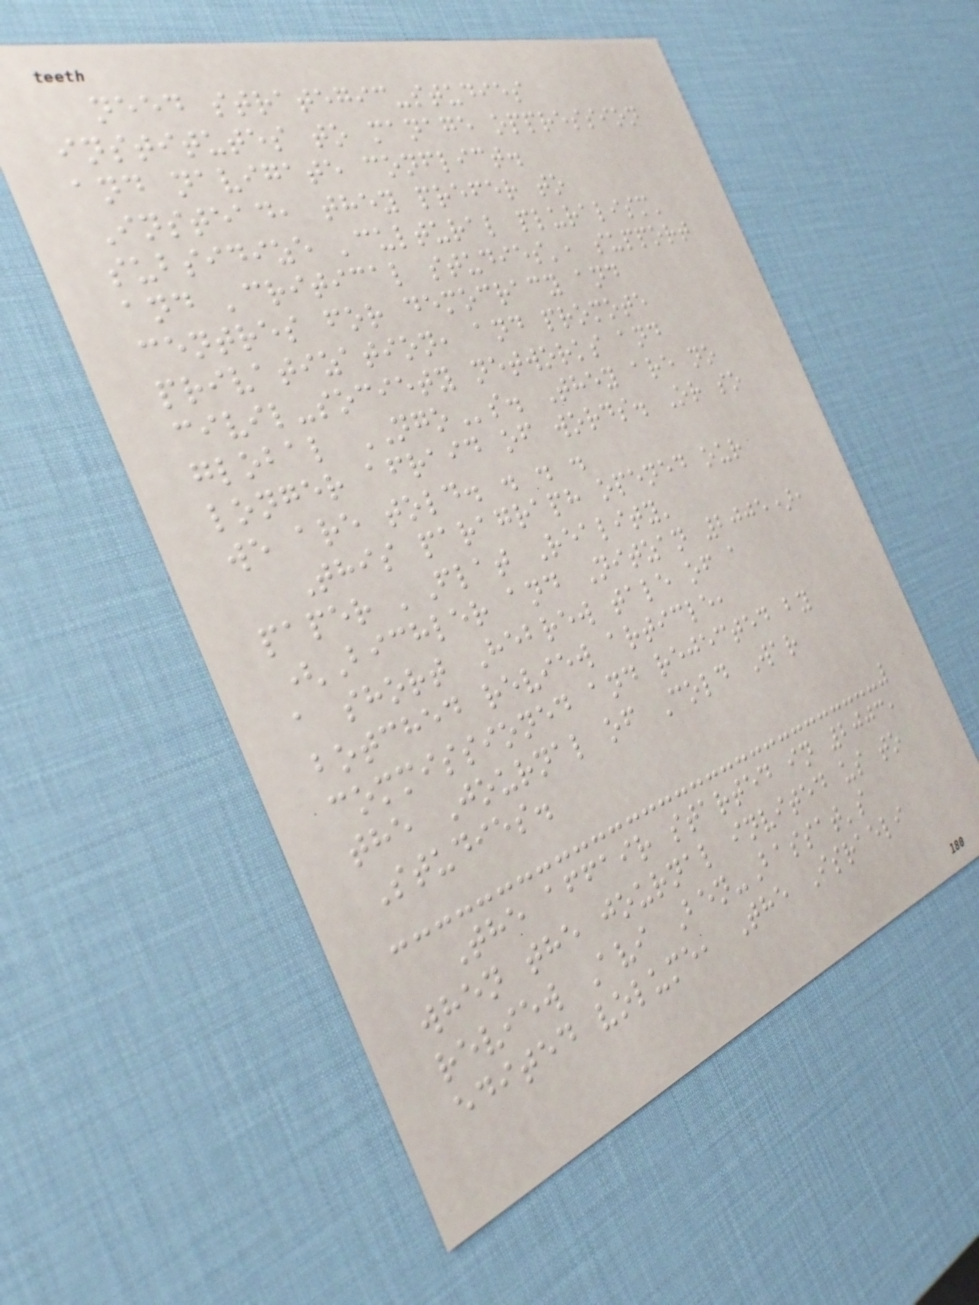need strategic-studies
institutes to manage oppression
and navigate conflict.
Instead, they prefer to
subsidize 'cultural pluralism'
and 'critical studies', support
centres for democracy and
privatization, and promote
civil-society networks and
global NGOs. They are no
longer afraid of words. Or so
we are told. . . .
This paragraph opened our
paper 'Flat Reality'
(Bichler and Nitzan 2005),
a short Hebrew tale of a
botched review article,
commissioned and rejected by
the Journal of Cold War
Studies.
The affair started in 2003,
when the journal invited us to
review Avi Ben-Bassat's
edited volume, The Israeli
